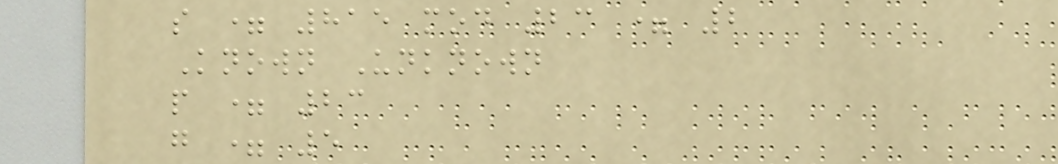s = 815 mod 23 = 2
Known Unknown
p = 23
g = 5
